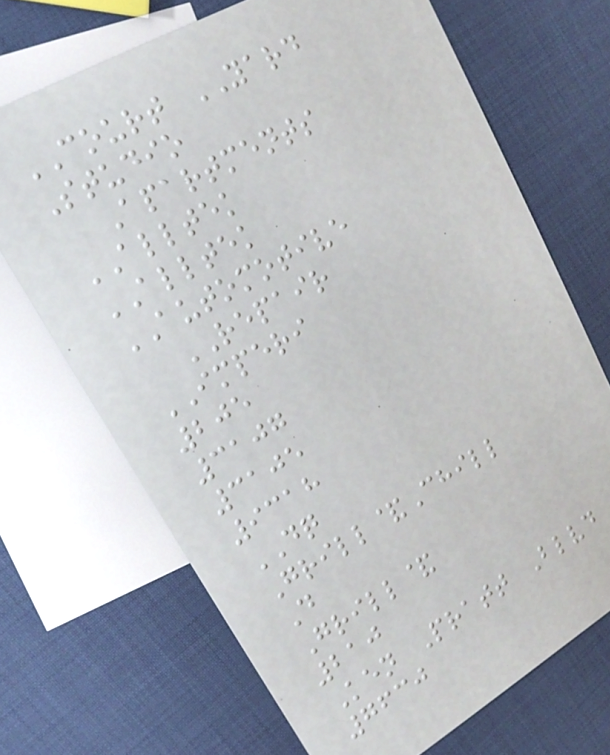COURT YARD
Studio
Apartments
ALLTEK
ALLTEK
AUTOMOTIVE
REPAIR
IMPERI
205
3107
3105
9318
DQ
Grill&Chill
D
Grill&
210
Ken Pratt Blvd
7630
